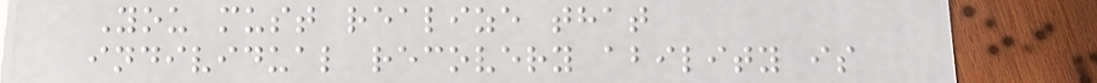You must realize that
individual recovery ability is
